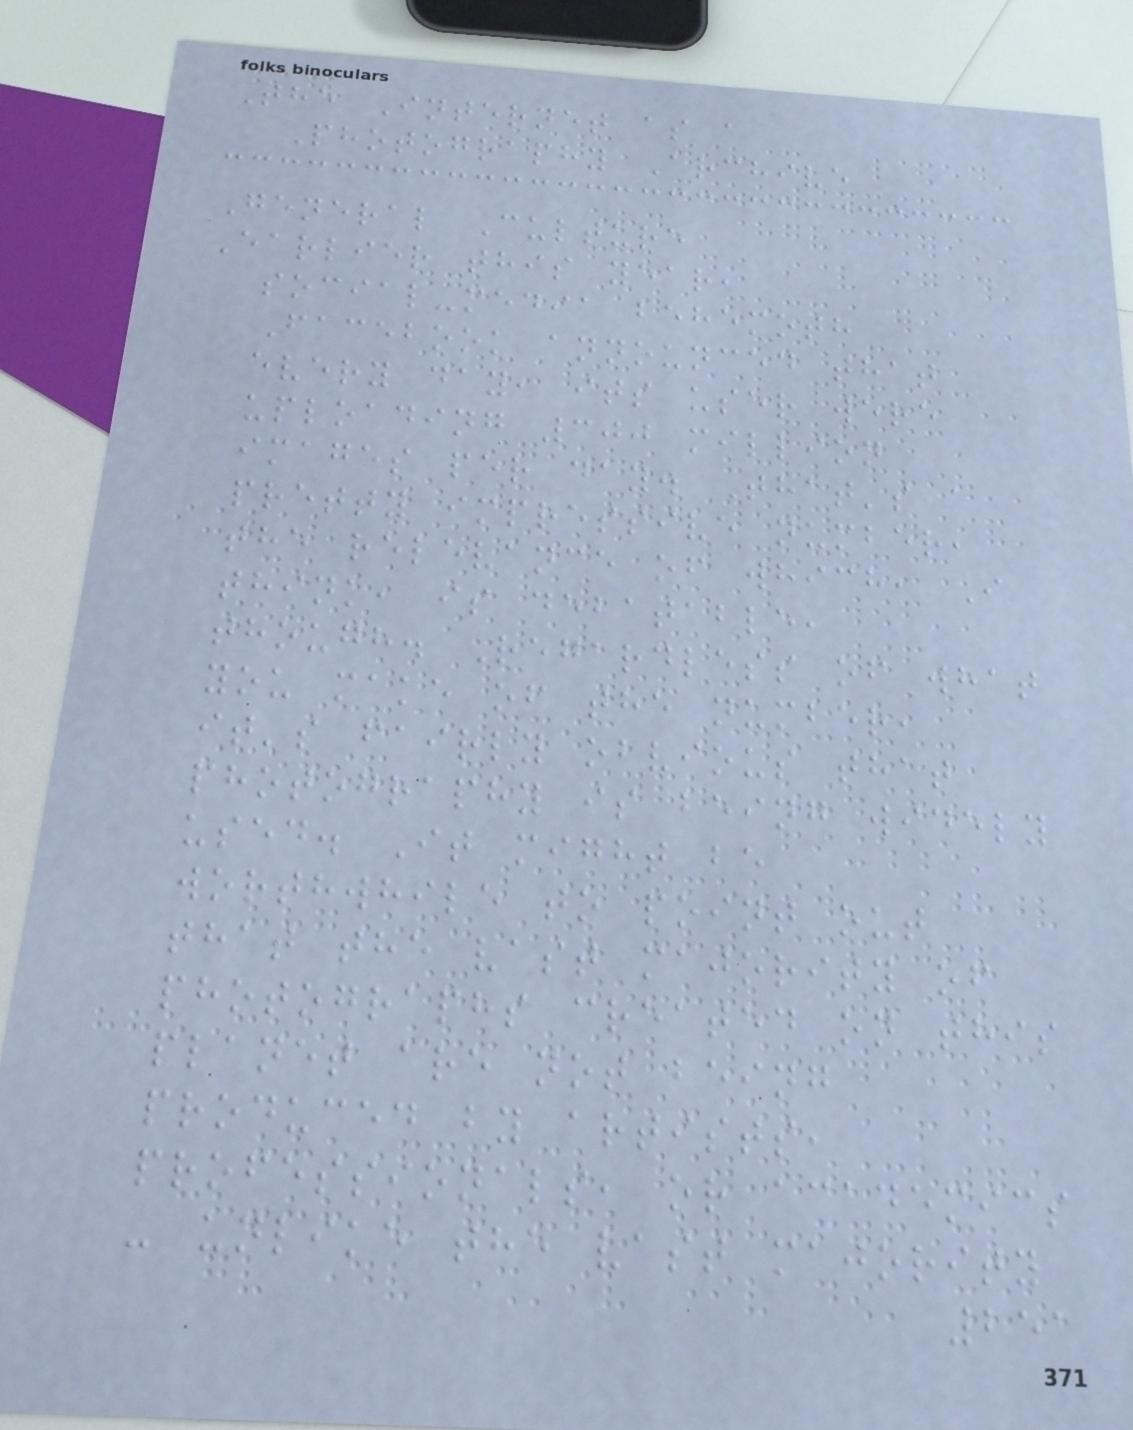The Internet as a
Photography Archive
General Culture
Earlier this year,
social-media behemoth
Facebook announced that
every day, its user were
uploading 300 million
images per day. That's a
pretty impressive number,
the relevance of which, I
think, is debatable,
though. Regardless of what
you make of the number,
it's fairly obvious that
photography is being widely
used. It might be
worthwhile to point out
that the vast majority of
photographs created on this
planet are not being
produced by artists,
professionals, or academics
- unlike the vast majority
251
